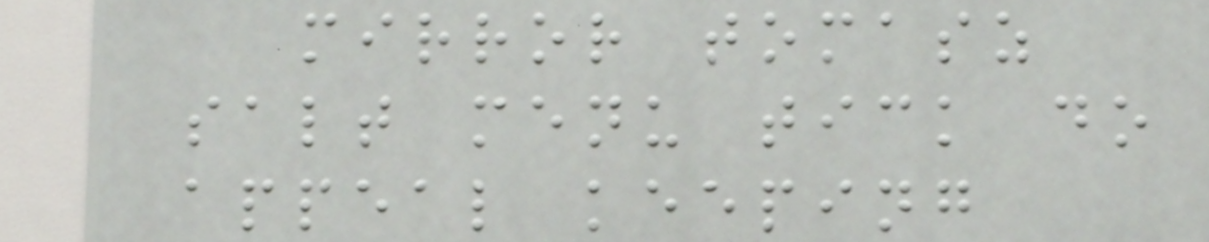mirror tomasz
salt menu tick do
appeal keeping
